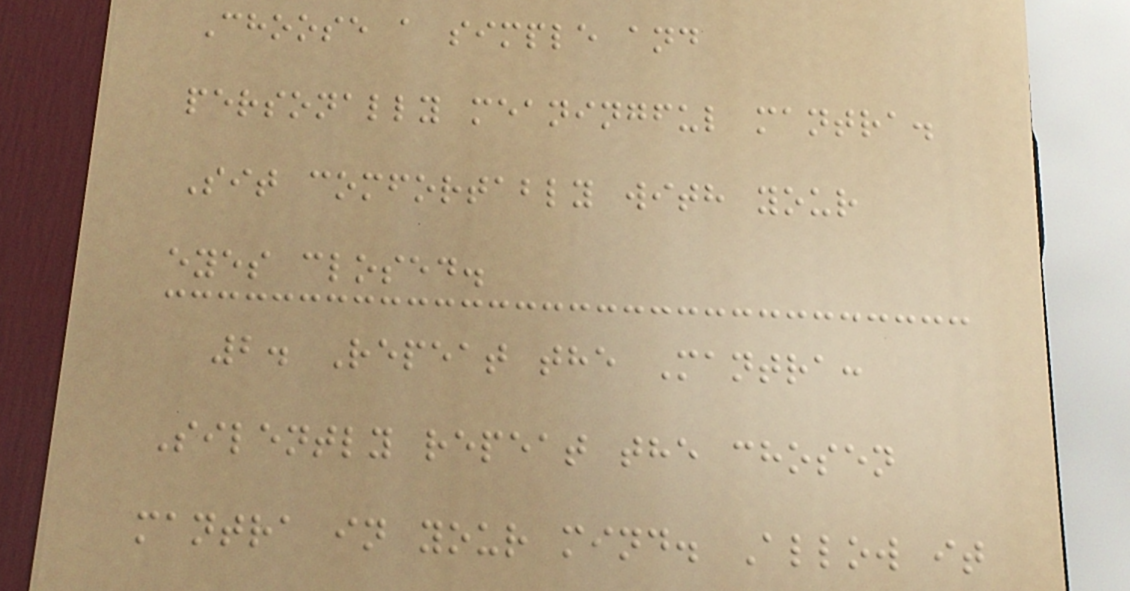Choose a simple and
personally meaningful mantra.
Sit comfortably with your
eyes closed.
2. Repeat the Mantra:
Silently repeat the chosen
mantra in your mind. Allow it
